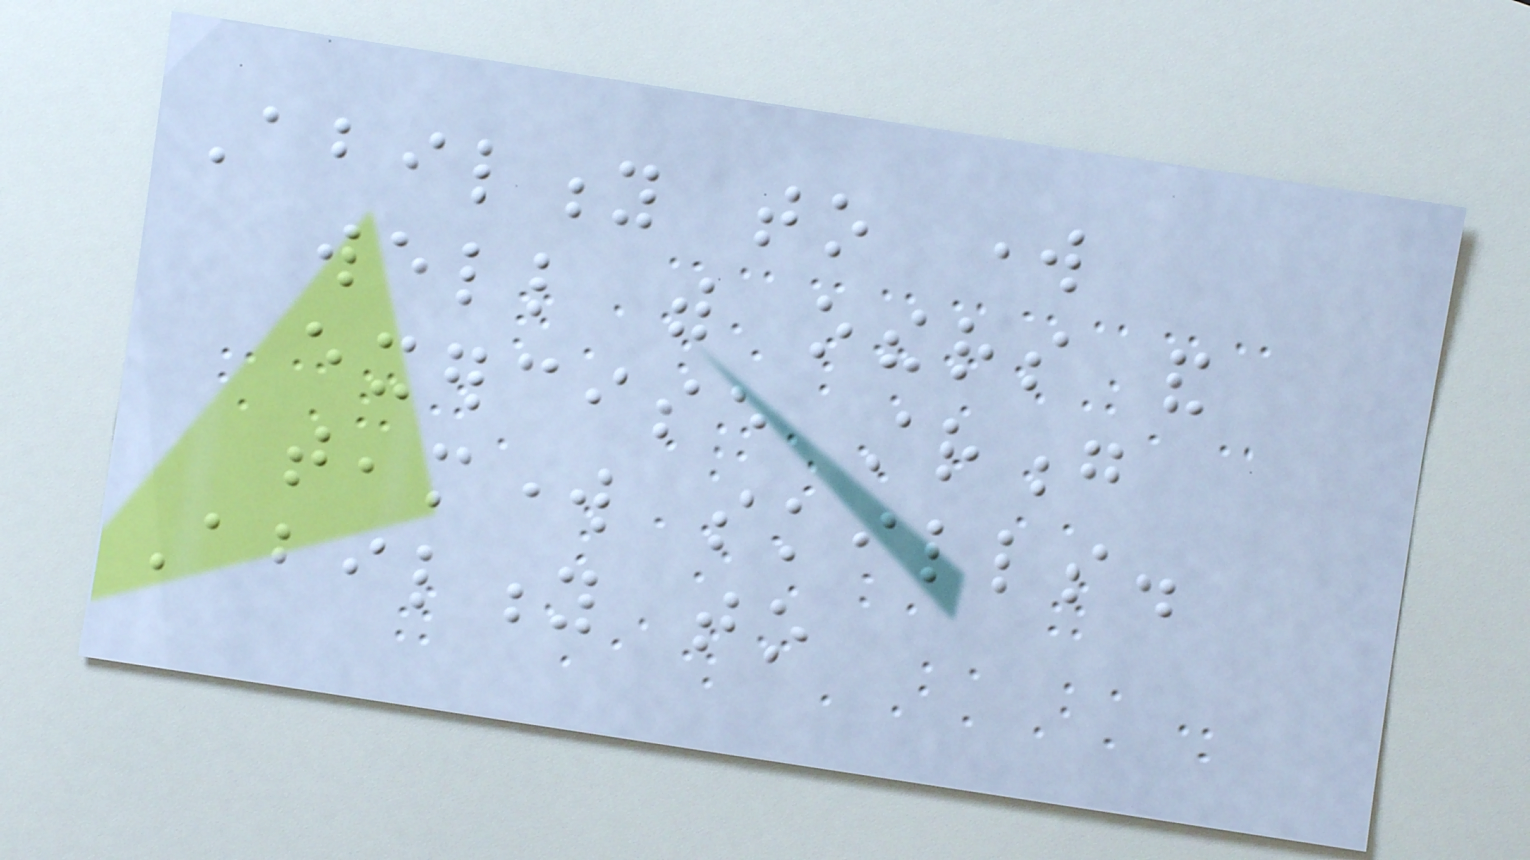Ability to work
well with others and
exercise strong
teamwork skills.
Ability to
